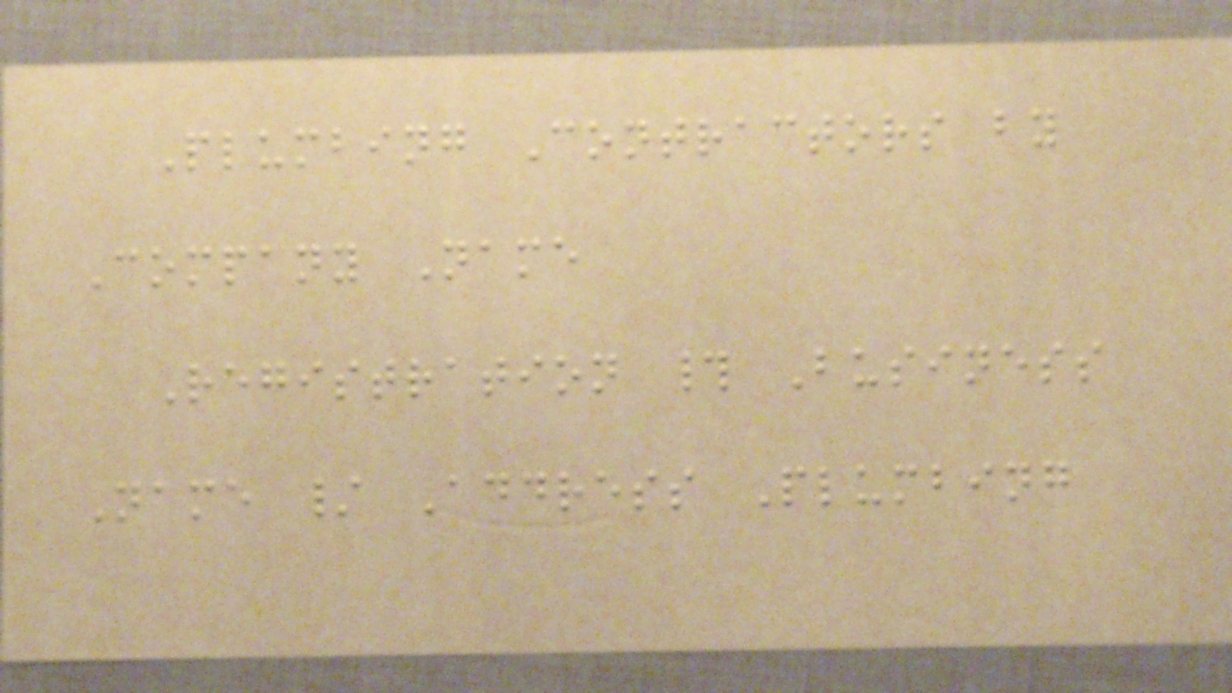Plumbing Contractors by
Company Name
Registration # Business
Name / Address Plumbing
